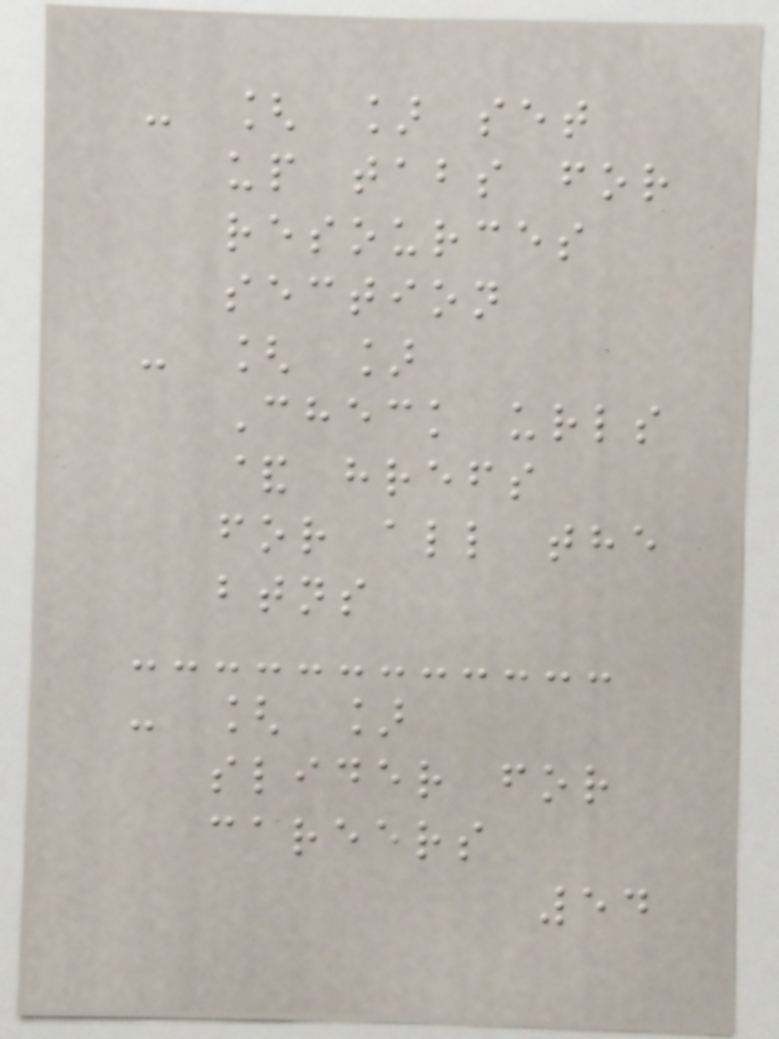- [ ] set
up tabs for
resources
section
- [ ]
Check urls
& hrefs
for all the
btns
- [ ]
slider for
careers
54
